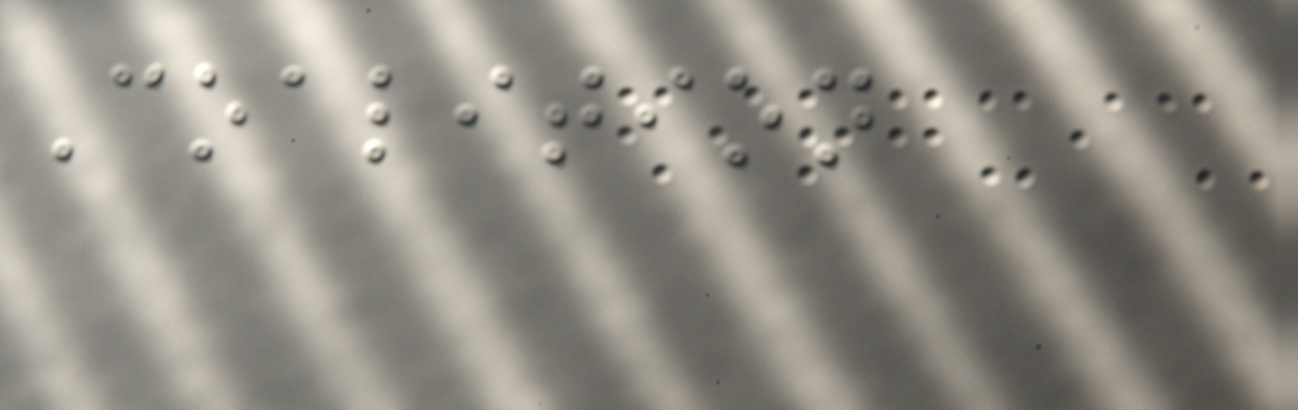Coalition
